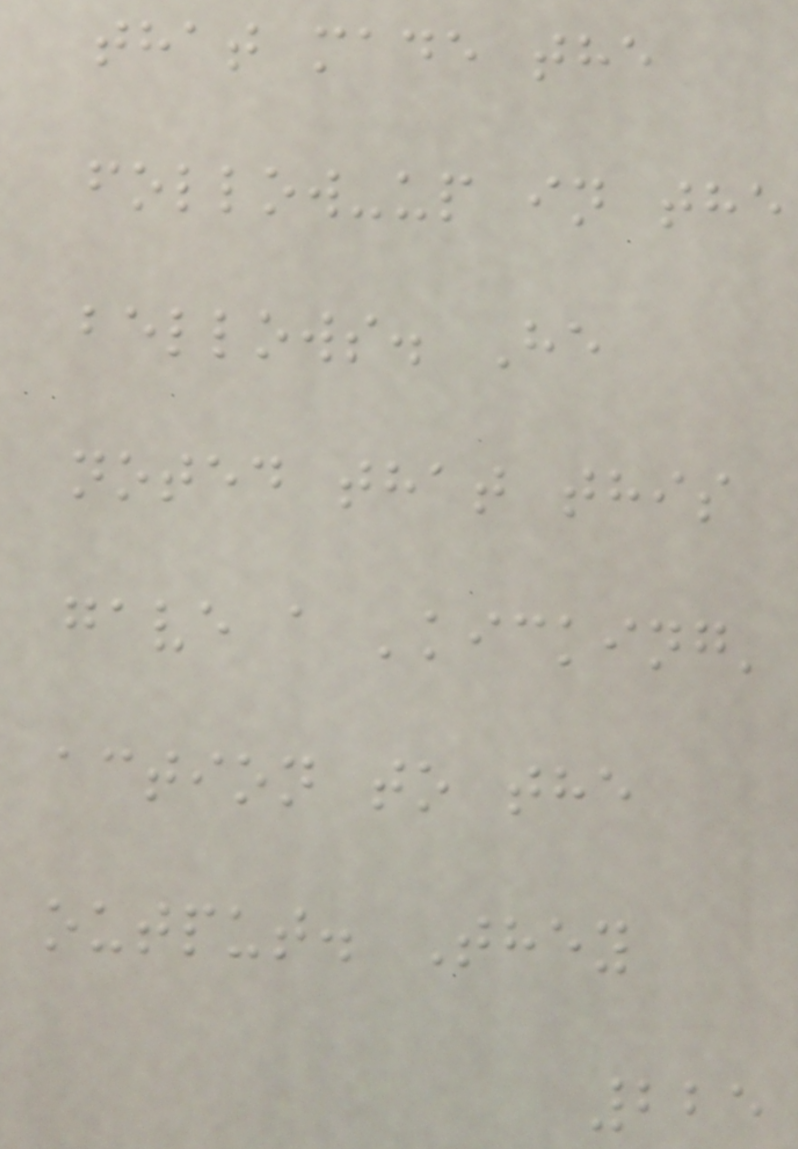that made the
follow-up in the
bellows. He
noted that this
gave a 'kicking'
action to the
output. They
225
